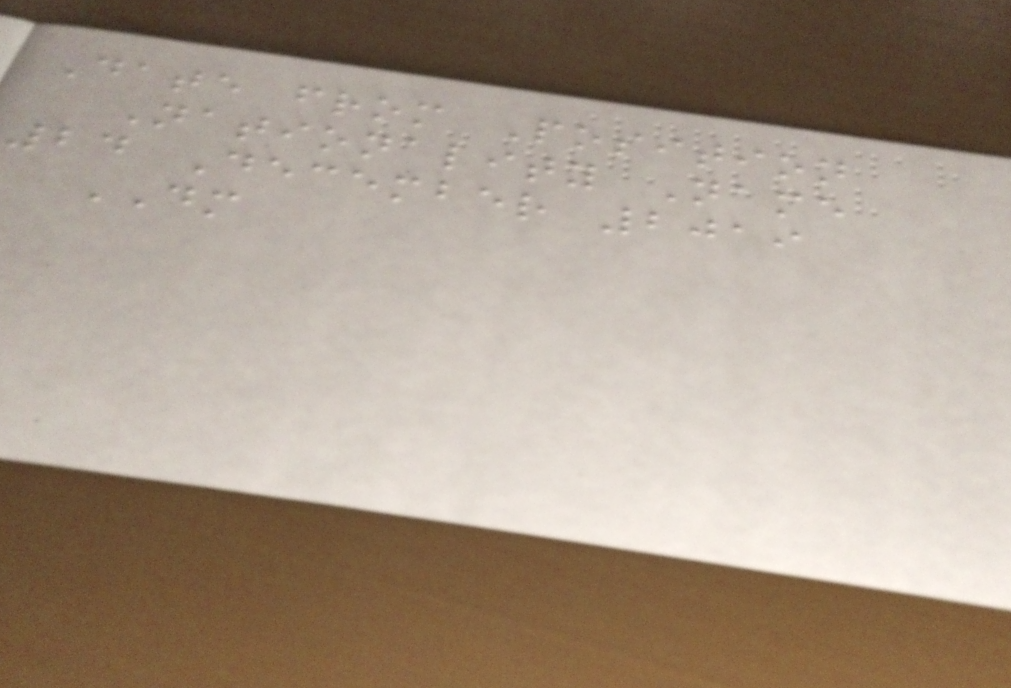Date from Position
Nationality Name
24 December 2019
DM
